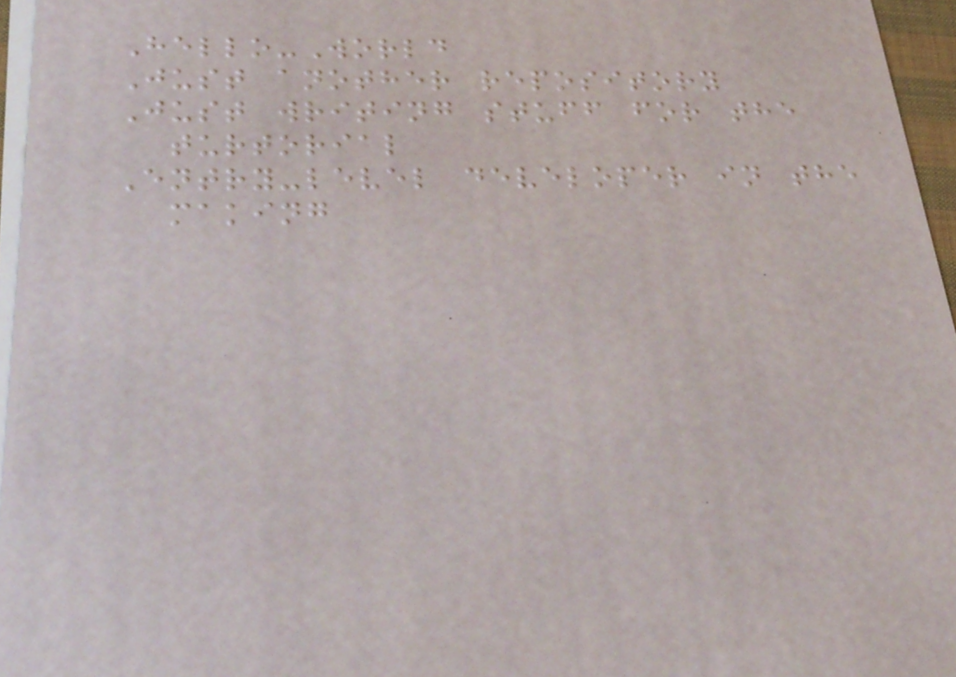Hello-World
Just another repository
Just writing stuff for the
turtorial
Entry-level developer in the
making
